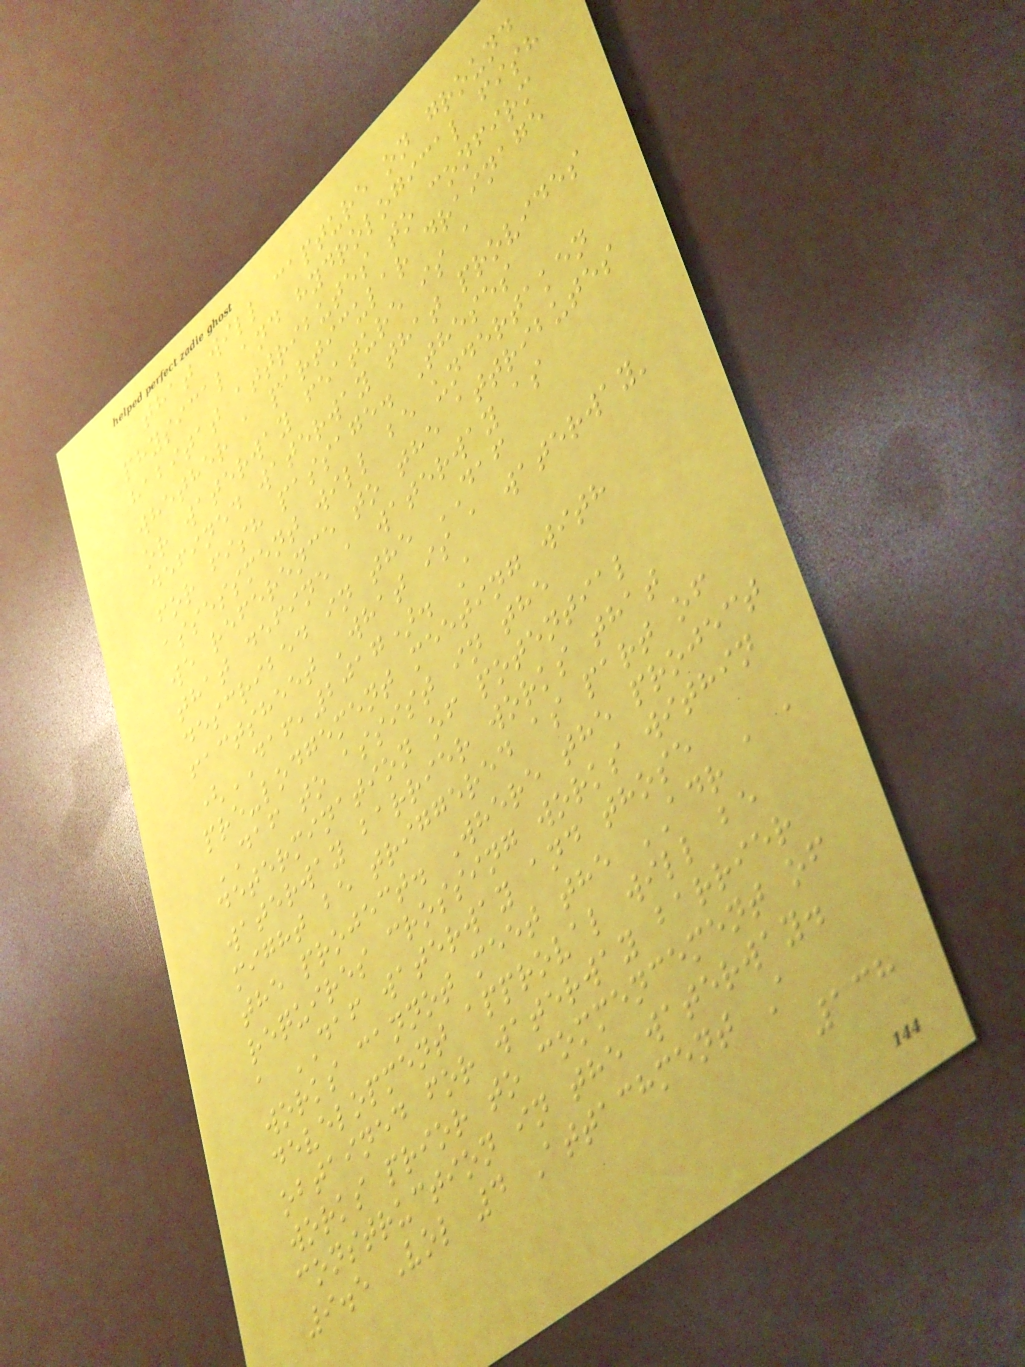that will capture on ground
physical and hydrological fish
habitat attributes to confirm
whether a particular drainage
or waterway feature is a
defined waterway that provides
for fish passage. Theses
assessment will be undertaken
we reference to the attributes
that define a waterway as
described in the DAF
factsheet 'what is a waterway'
(DAF,2017). A
pre-lodgement meeting with
DAF to assist in the
determination of potential
waterway barrier works that
might be triggered as part of
the project. Where the project
requires crossing works within
a DAF waterway and those
works cannot meet the ADR a a
development approval will be
obtained for waterway barrier
works prior to commencement of
construction in the waterway.
9.5 Vol 4 Attachment A
138
